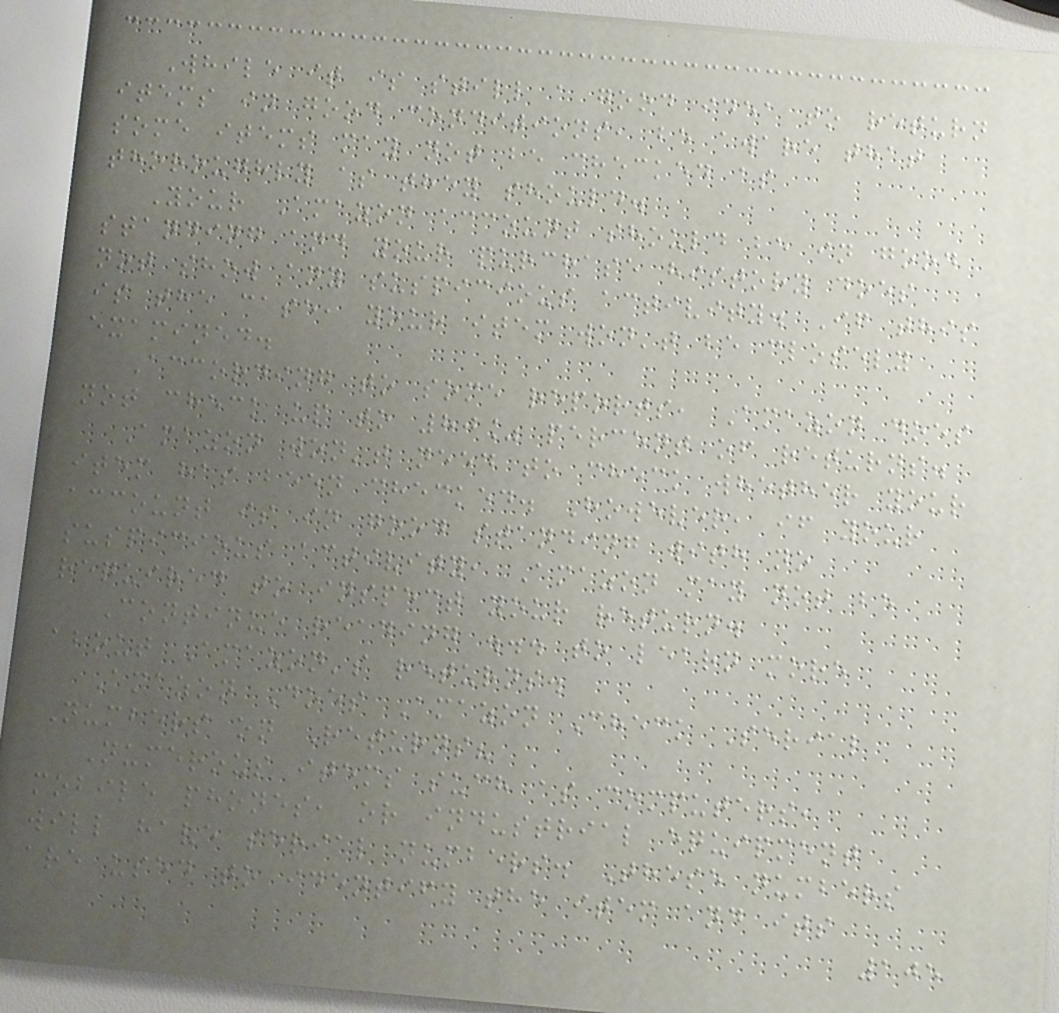While it is still a good idea to return
items in good conditions, be aware that
some items may not be checked as
thoroughly as they should.
Your Amazon account should be in good
standing and your purchase history does
not show any suspicious activity. If this
is the case, your item won't be closely
examined.
According to some reports, Amazon does
not check up to 80% percent of returns.
Amazon won't need to check whether your
item has been checked. However, if your
account is in good standing with no
suspicious activity, Amazon may not be
required to inspect your return.
Continue reading ... to learn more
about Amazon's returns.
Amazon Does Amazon Check Serial
Numbers on Returns?
Numerous items such as computers,
mobile phones, or industrial equipment
will have serial numbers. These numbers
are used to identify the item and its
105
